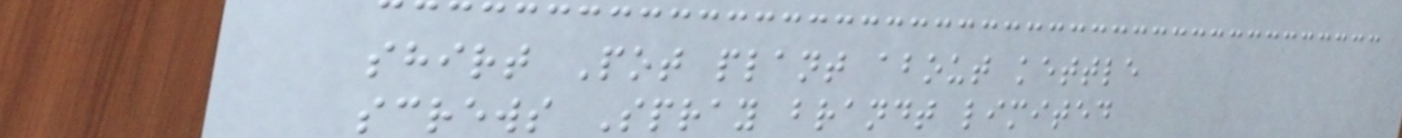shirt Pot plant about kettle
screws Spray brandt limited
